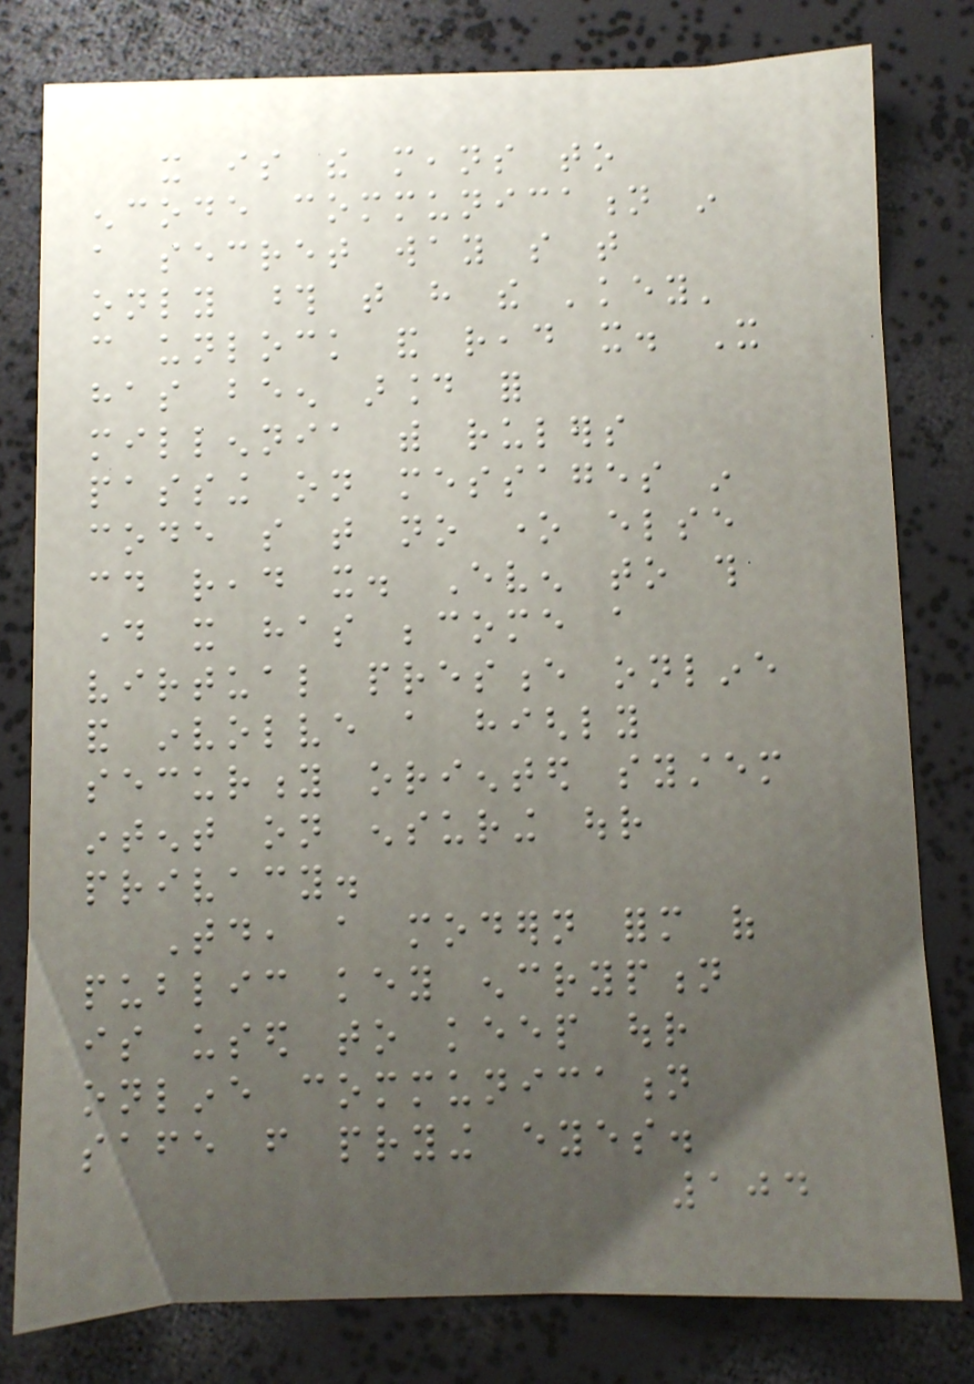it is the means to
encode communication in
a secret way so that
only those that have the 'key'
can unlock and read it. It
has been around for
millennia with rulers
passing on messages in
code so that no one else
could read it. Even to this
day it has become a
virtual presence online
and involve a highly
security oriented system
intent on ensuring our
privacy.
Today, a modern form of
public key encryption
is used to keep our
online communication
safe from prying eyes.
104
